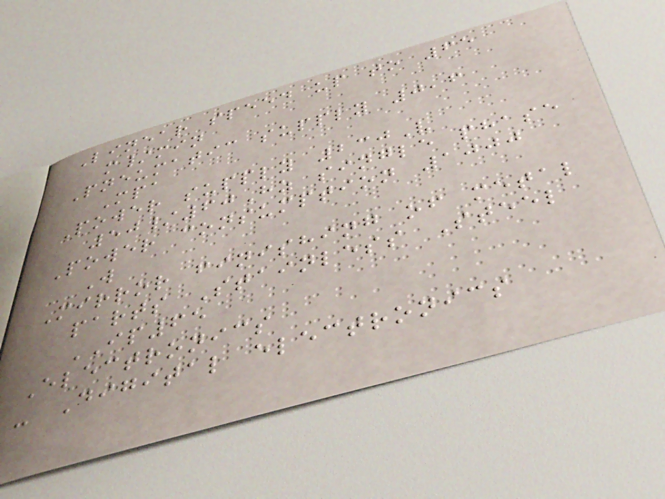Linear speed up to 65
m/min
Pneumatic supply 0,6
Mpa
Power supply 230V
50/60Hz single phase
Power consumption 1000
W
Mirror finishing of metal
parts Stainless Steel
IP65
Electronics
- Digital electronics
